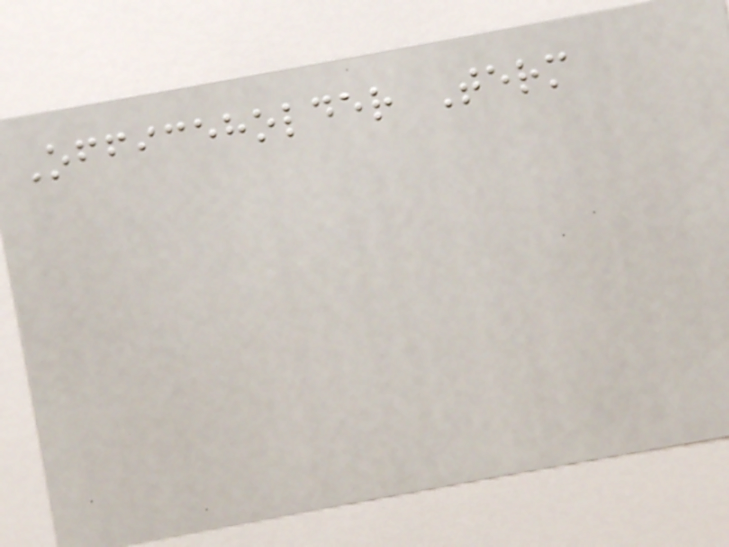Officeholder Term
